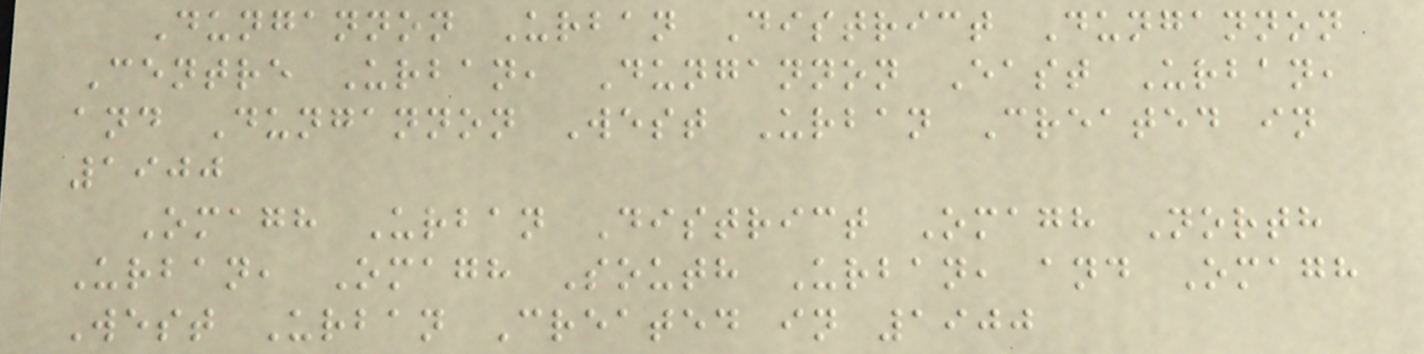Dungannon Urban District Dungannon
Centre Urban, Dungannon East Urban,
and Dungannon West Urban Created in
1900
Omagh Urban District Omagh North
Urban, Omagh South Urban, and Omagh
West Urban Created in 1900
